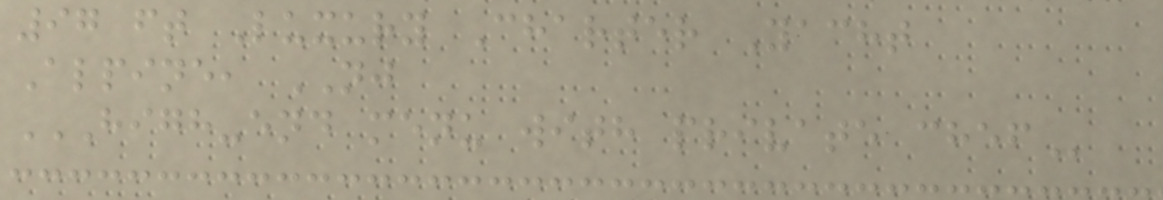97 ft Luxury Charter Yacht
Alpine, NJ
HIGH-END MENU WITH PRIVATE CHEF
